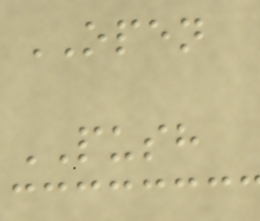OPEN
PUSH
